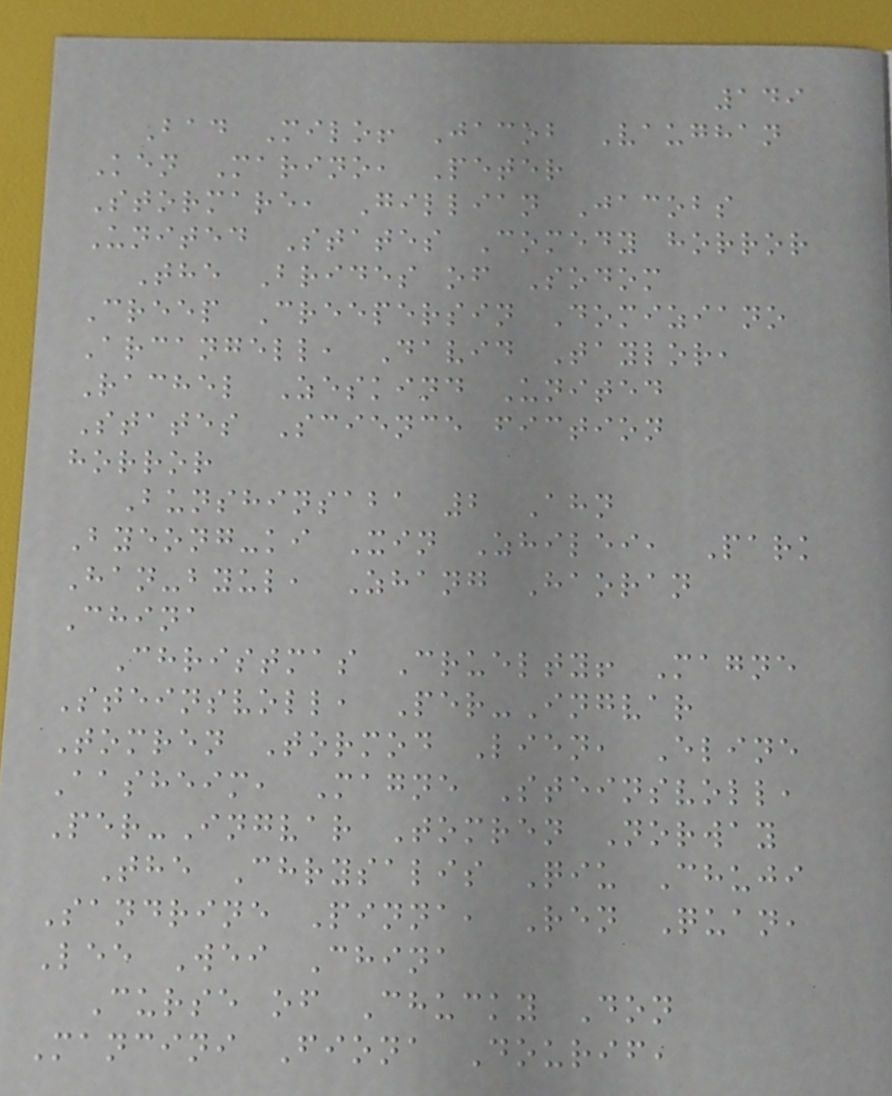149
Bad Milo! Jacob Vaughan
Ken Marino, Peter
Stormare, Gillian Jacobs
United States Comedy horror
The Brides of Sodom
Creep Creepersin Domiziano
Arcangell, David Taylor,
Rachel Zeskind United
States Science fiction
horror
Bunshinsaba 2 Ahn
Byeong-ki Xin Zhilei, Park
Han-byul, Zhang Haoran
China
Christmas Cruelty! Magne
Steinsvoll, Per-Ingvar
Tomren Tormod Lien, Eline
Aasheim, Magne Steinsvoll,
Per-Ingvar Tomren Norway
The Chrysalis Qiu Chuji
Sandrine Pinna, Ren Quan,
Lee Wei China
Curse of Chucky Don
Mancini Fiona Dourif,
